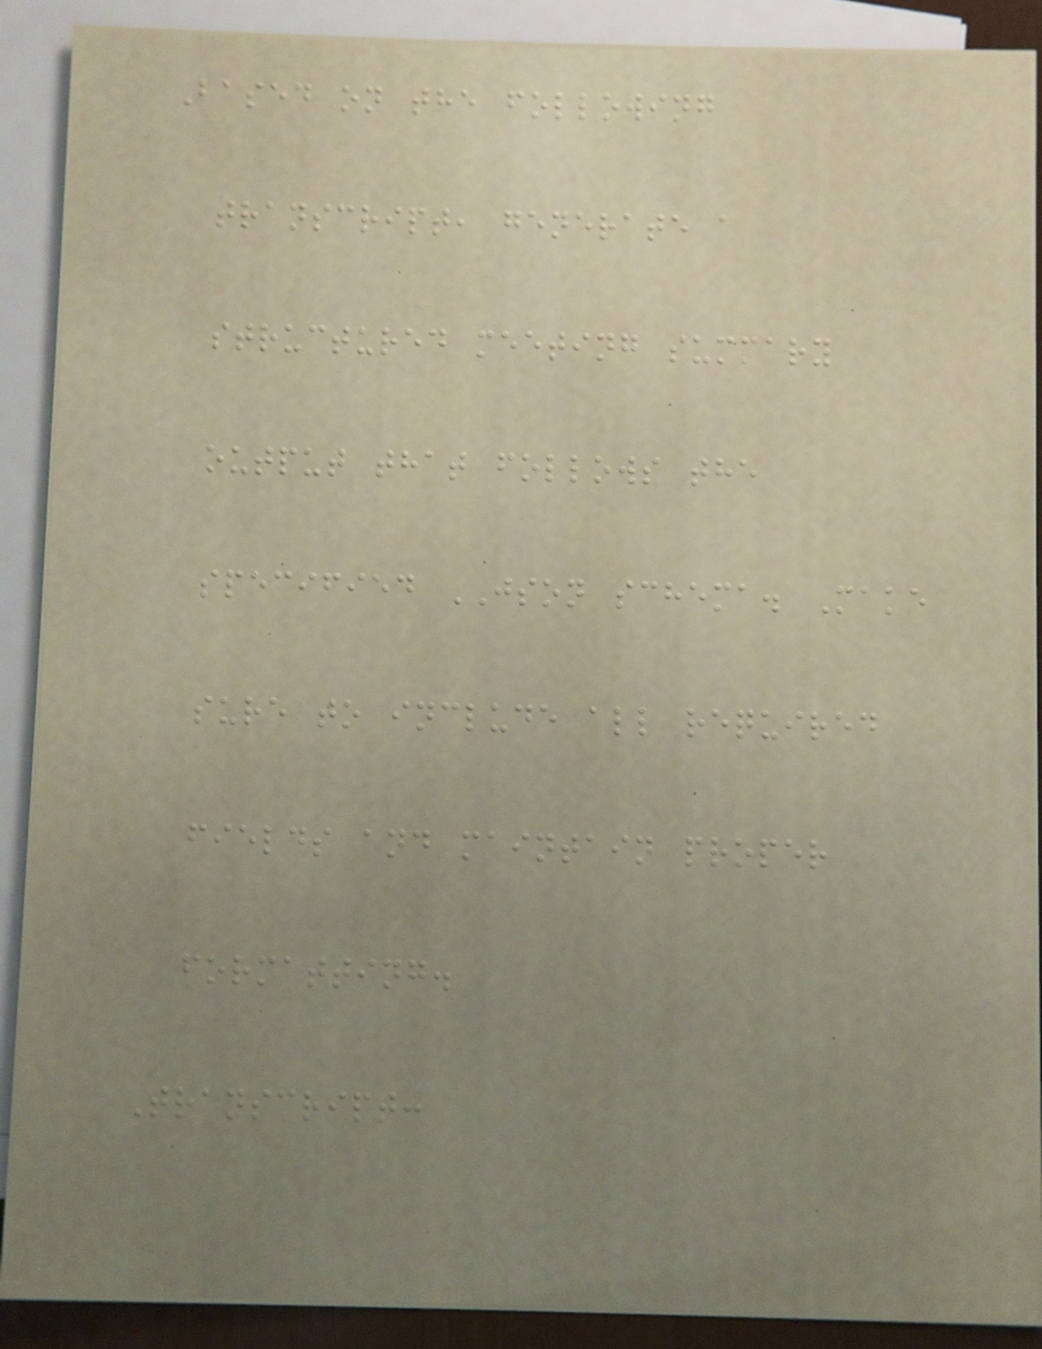Based on the following
transcript, generate a
structured meeting summary
output that follows the
specified JSON schema. Make
sure to include all required
fields and maintain proper
formatting.
Transcript:
